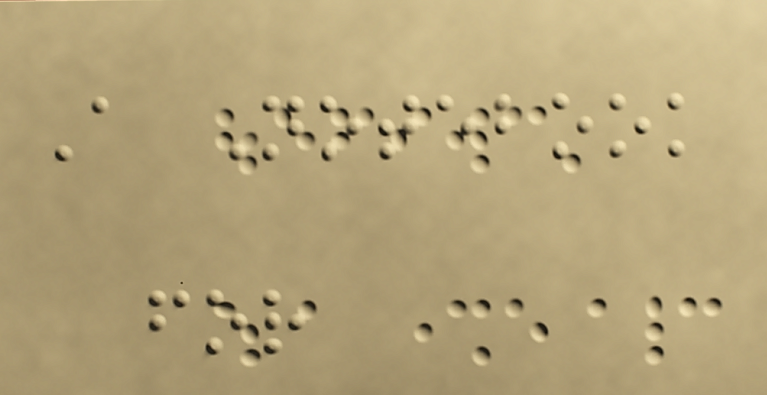A Notebook
for
